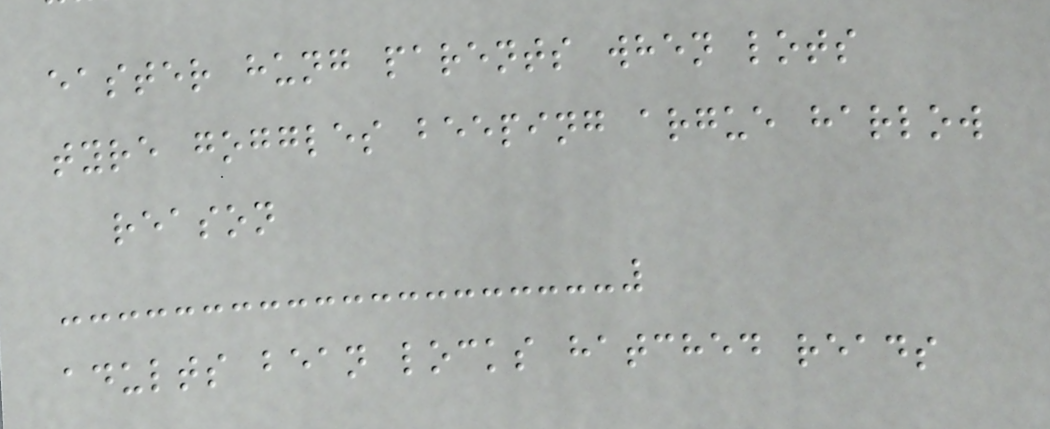easter hung parents when lots
tyre goggles beeping argue harlow
reason
adults bean locks hatched reads
